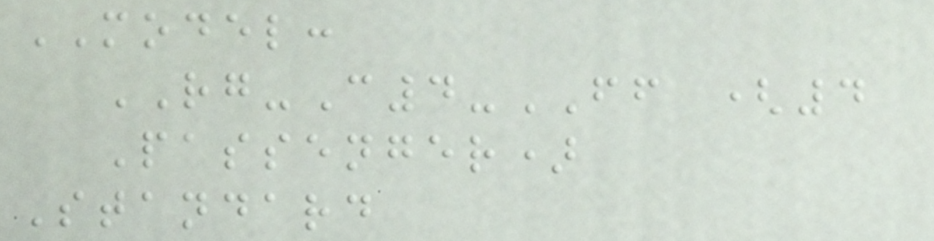MODEL:
RG-C4-FF (4
Passenger)
Standard
